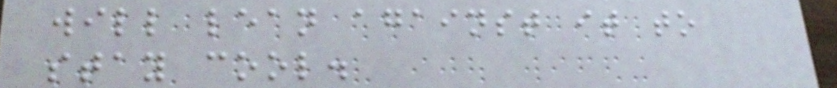will lean against it to
stay cool.
